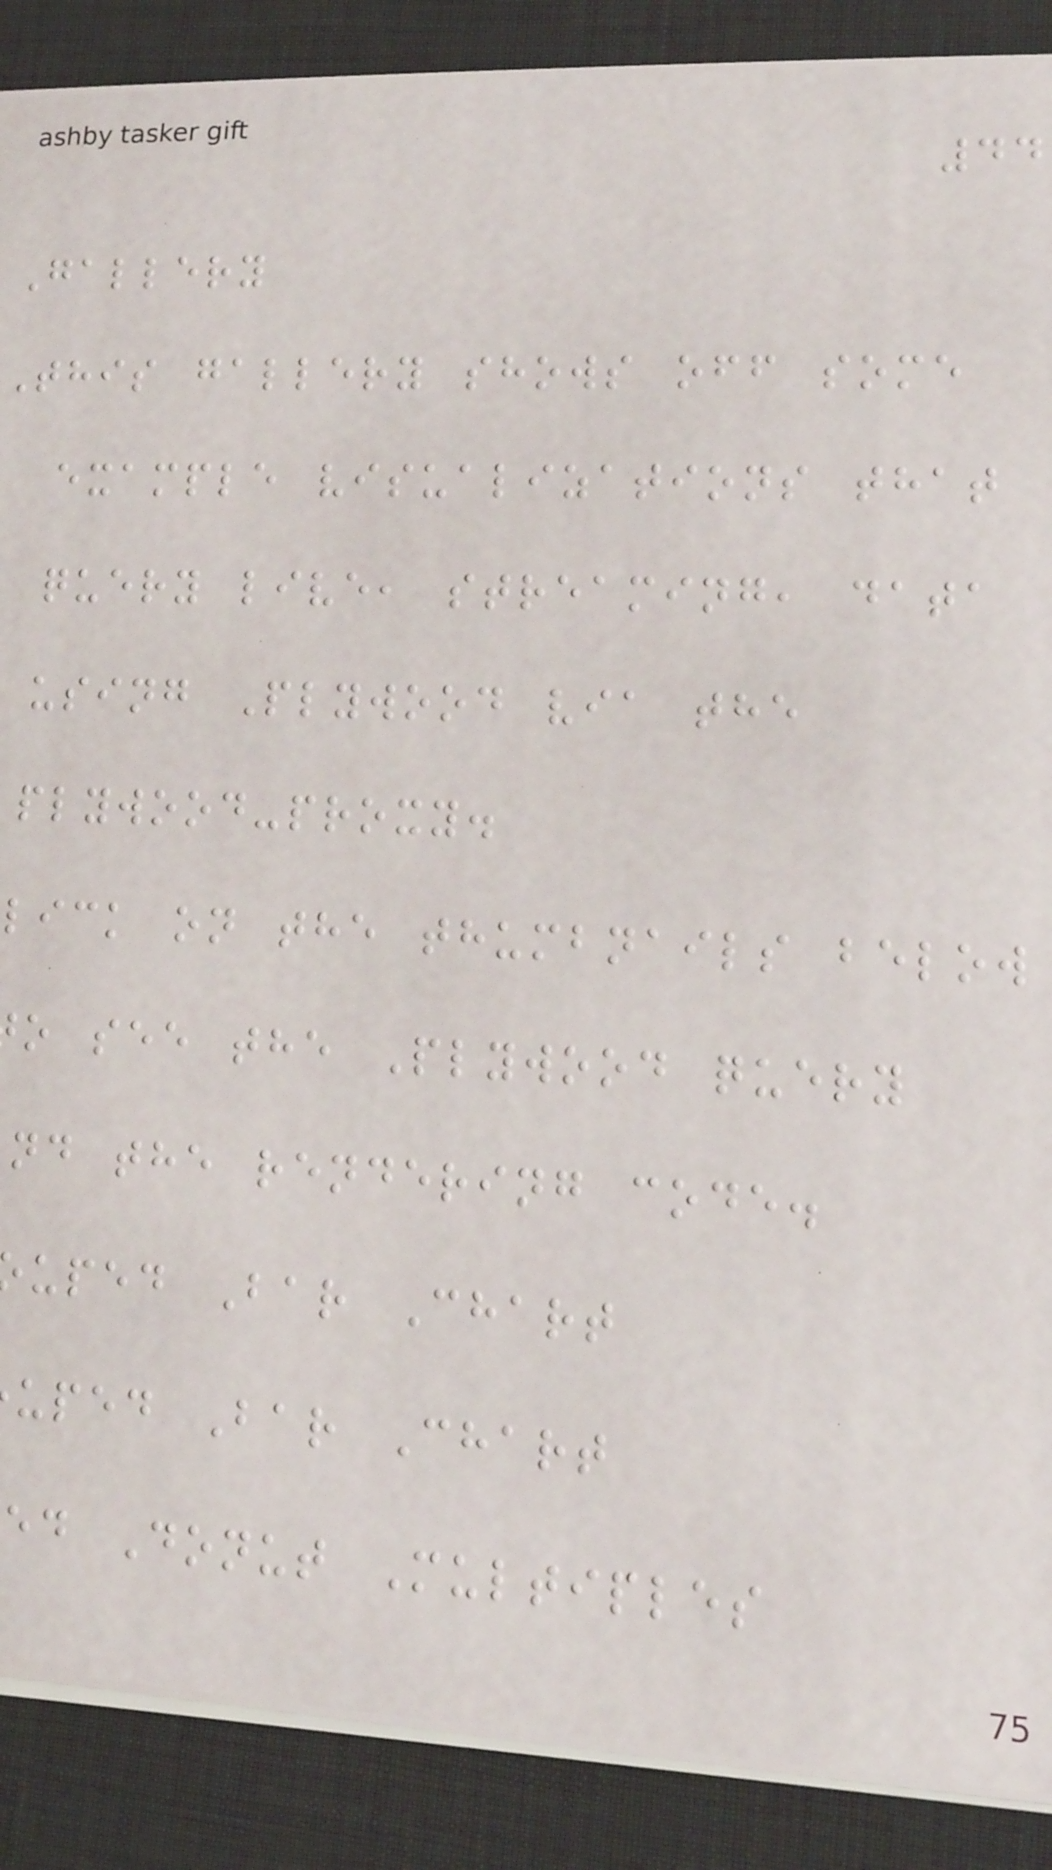44
Gallery
This gallery shows off some
example visualizations that
query live, streaming, data
using Plywood via the
plywood-proxy.
lick on the thumbnails below
o see the Plywood query
nd the rendering code.
uped Bar Chart
uped Bar Chart
ed Donut Multiples
